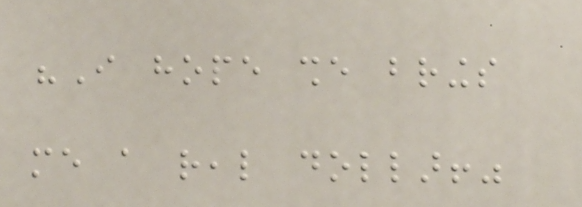"I hope she brings
me a real dollar!"
